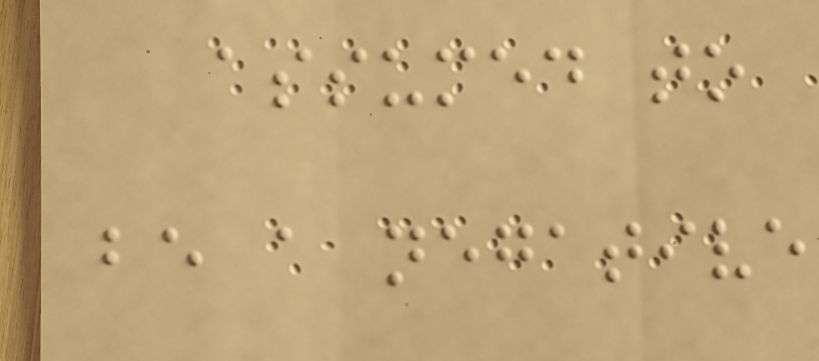assumed to
be a negative
